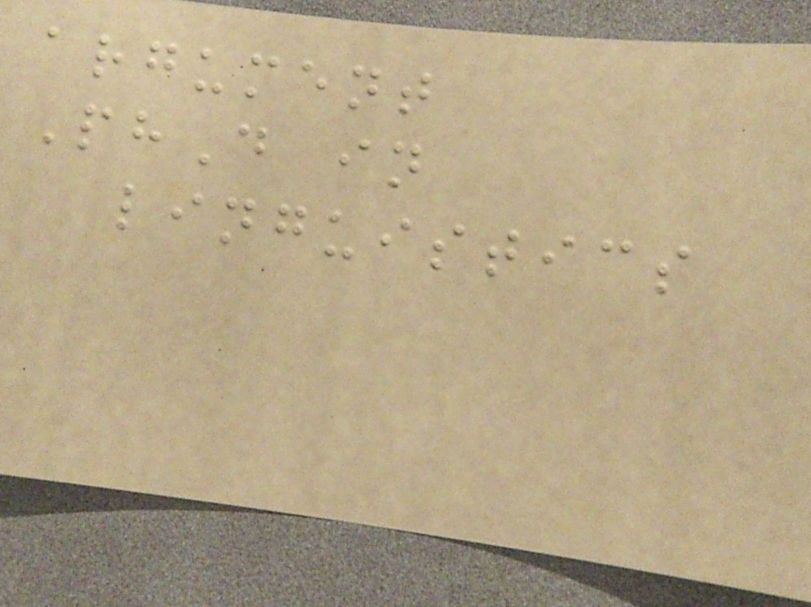argument
PhD in
linguistics
